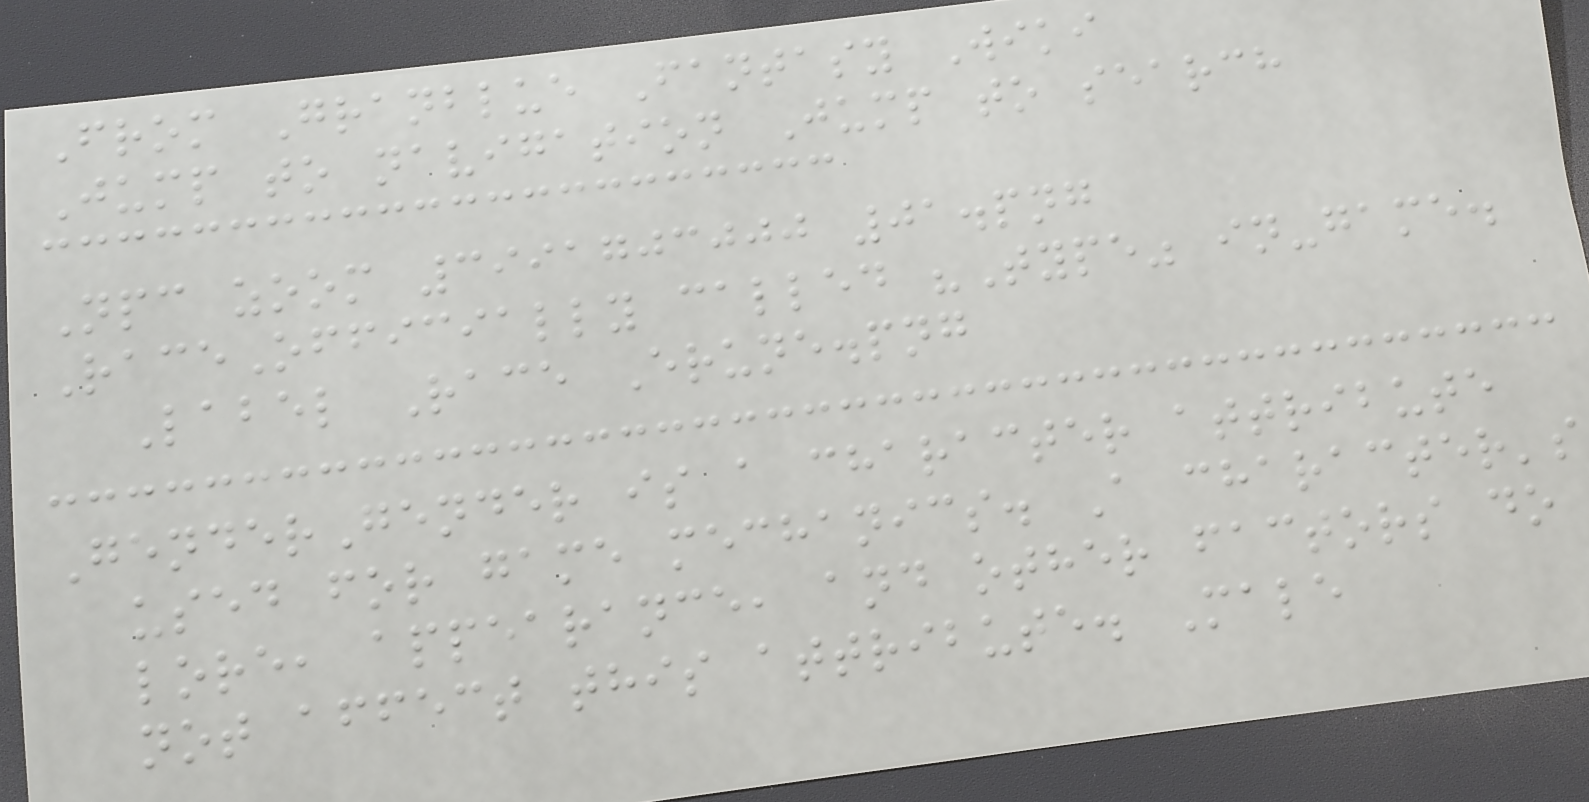From Granblue Fantasy Wiki
Jump to navigation Jump to search
Npc zoom 3991703000 01.png
RaceOfficially called "Type" in-game.
Label Race Erune.png
GenderGender is a character attribute
used for game mechanics. A character's
lore, appearance, and other factors do
not affect this attribute. Male
